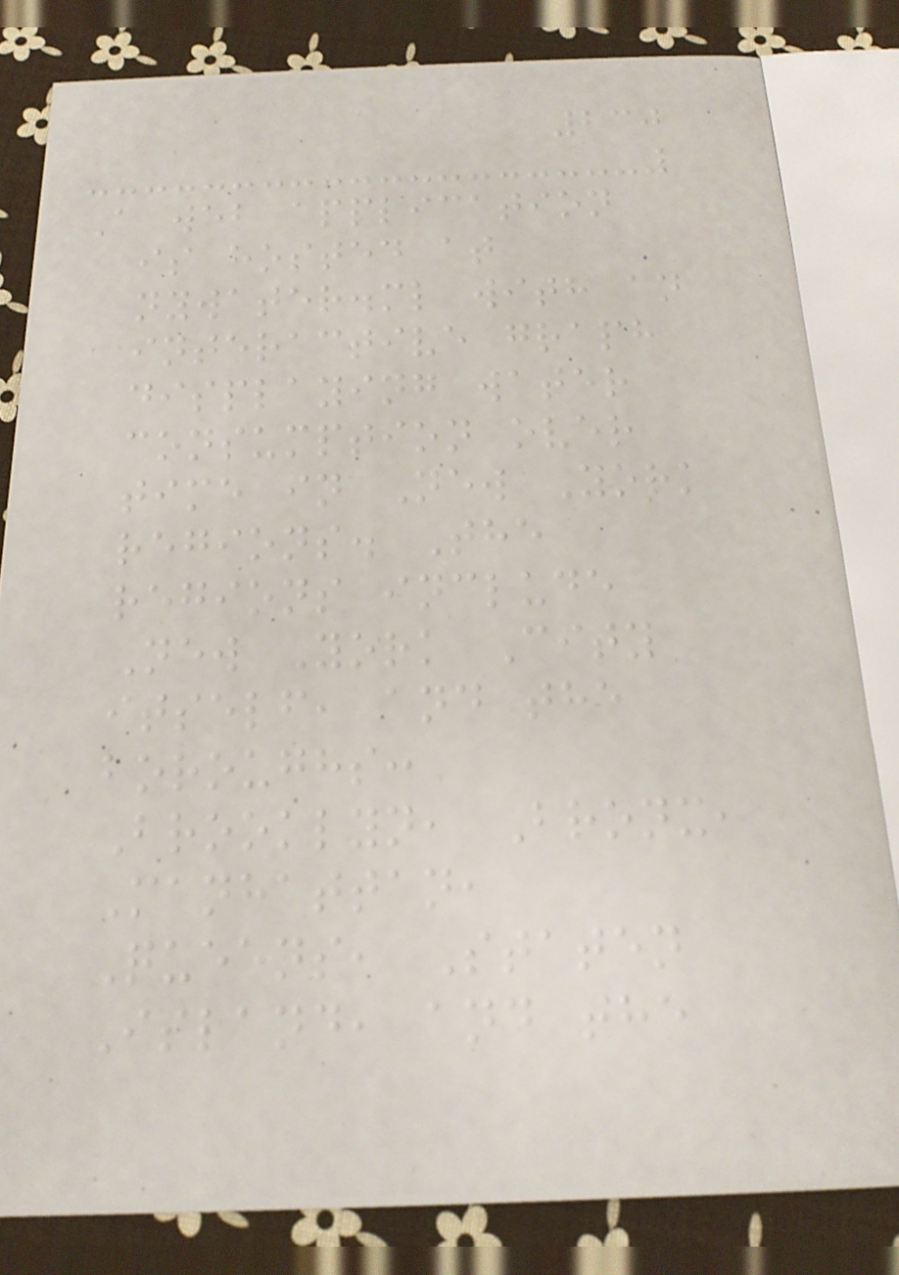230
A web application
is hosted at
nywater.ml with an
interactive graph
displaying water
consumption over
time in New York
regions. The
regions include
New York City
itself, and the
boroughs:
Brooklyn, Bronx,
Manhattan,
Queens, Staten
Island, and the
